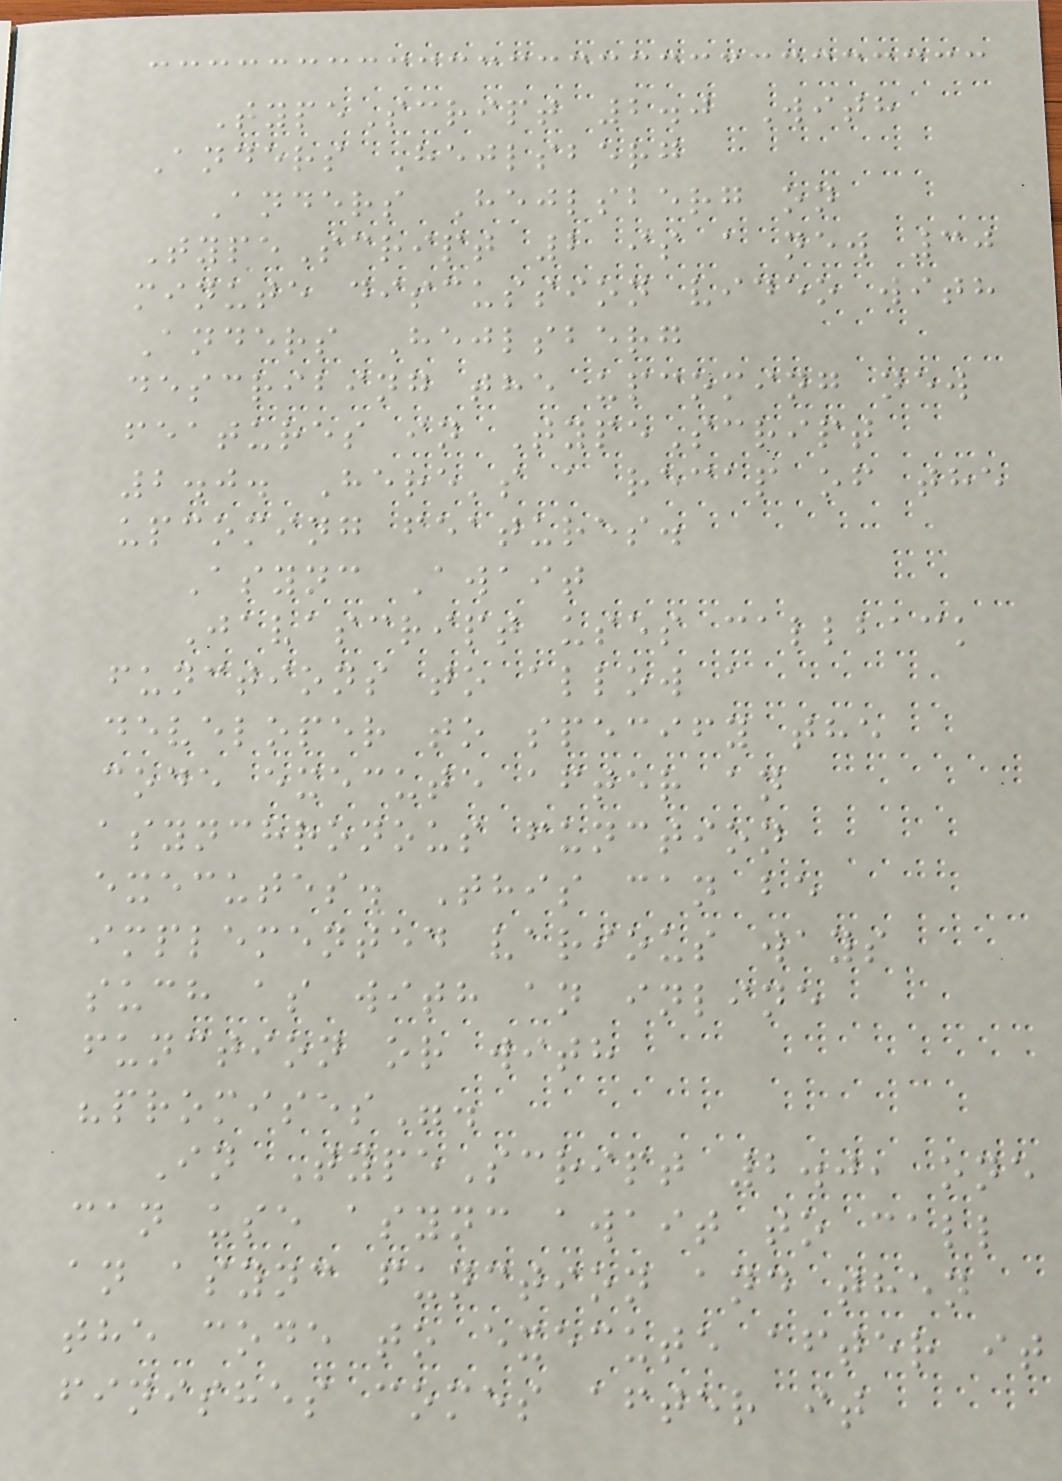TypeScript 2.0 With
Anders Hejlsberg
Anders Hejlsberg on
TypeScript 2 is a new 30
minute discussion video with
Anders Hejlsberg
describing the upcoming new
features in TypeScript
2.0. Here's a recap of the
upcoming features.
Async Await
Javascript uses callback
functions to allow a
developer to specify the
code execute after an
asynchronous function
executes. This can be
implemented various ways
such as with an inline
function or with
"promises".
In TypeScript 2.0, one
can use async await to call
an async function and then
the code to execute after it
finishes comes after it
